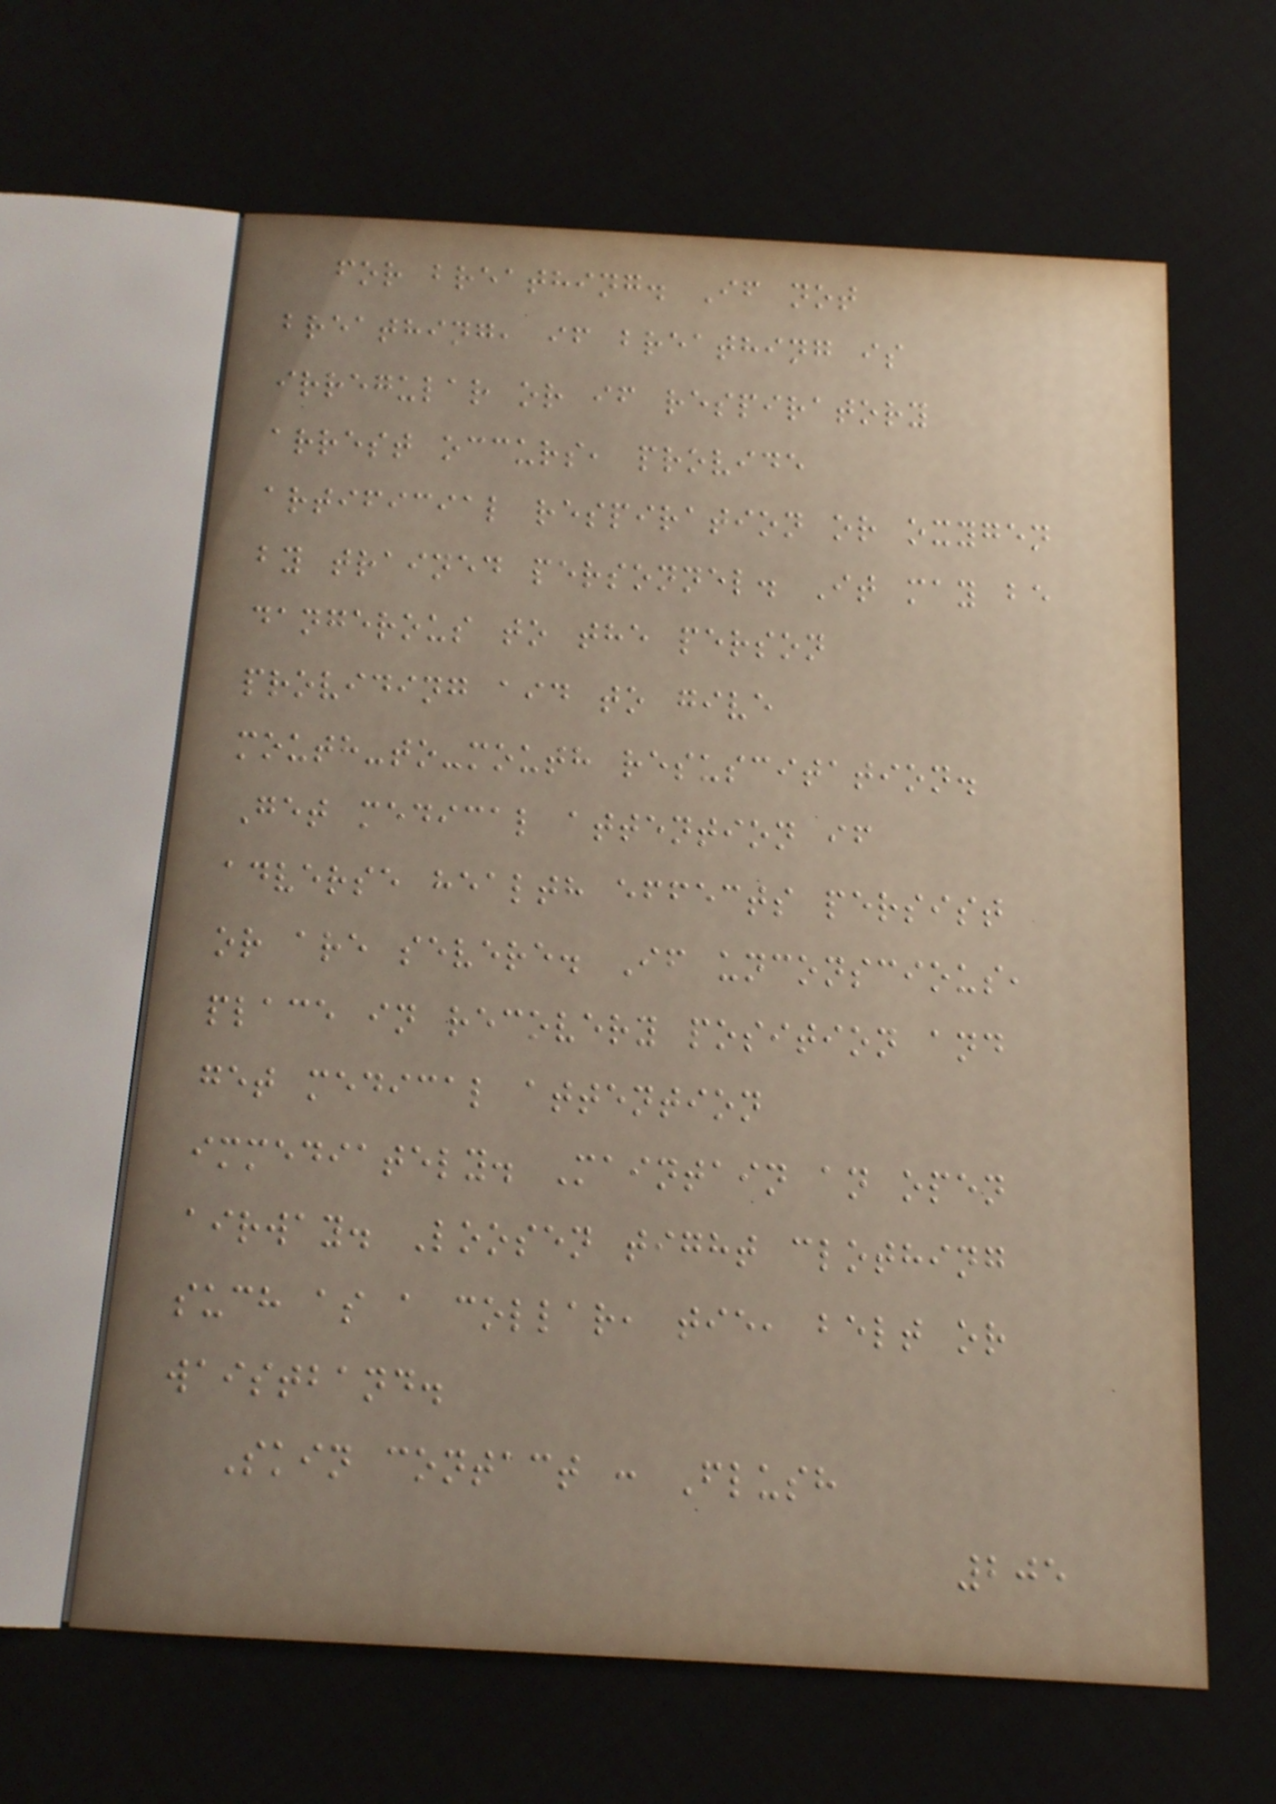for breathing. If not
breathing, if breathing is
irregular or if respiratory
arrest occurs, provide
artificial respiration or oxygen
by trained personnel. It may be
dangerous to the person
providing aid to give
mouth-to-mouth resuscitation.
Get medical attention if
adverse health effects persist
or are severe. If unconscious,
place in recovery position and
get medical attention
immediately. Maintain an open
airway. Loosen tight clothing
such as a collar, tie, belt or
waistband.
Skin contact : Flush
205
